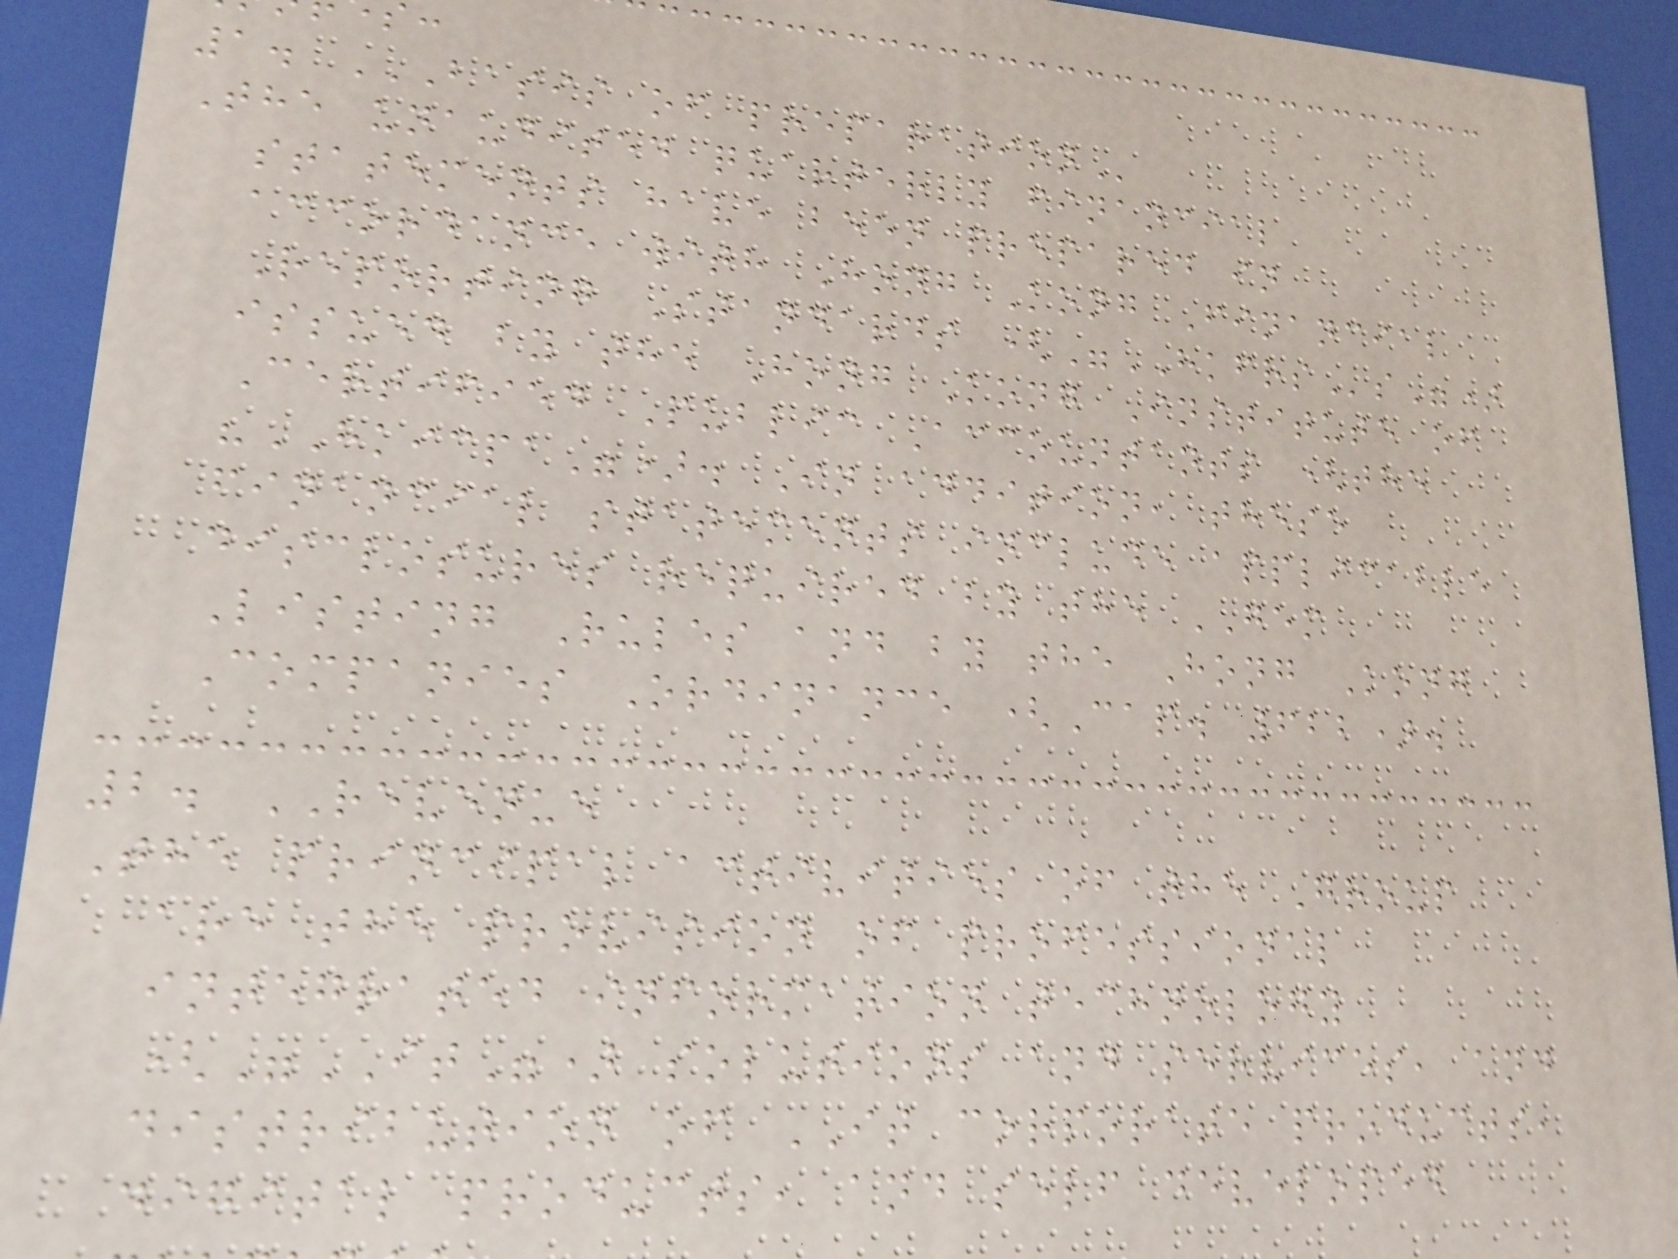1. BASIS OF PREPARATION
The unaudited quarterly financial
statements have been prepared in
accordance with Hong Kong Financial
Reporting Standards ("HKFRSs")
issued by the Hong Kong Institute of
Certified Public Accountants (the
"HKICPA"). In addition, these
financial statements include applicable
disclosures required by the GEM
Listing Rules and by the Hong Kong
Companies Ordinance (Cap. 622).
2. REVENUE
The principal activities of the Group
are the provision of professional
integrated information technology
("IT") solutions and services, and
distribution of IT corporate products,
digital products, and self developed
